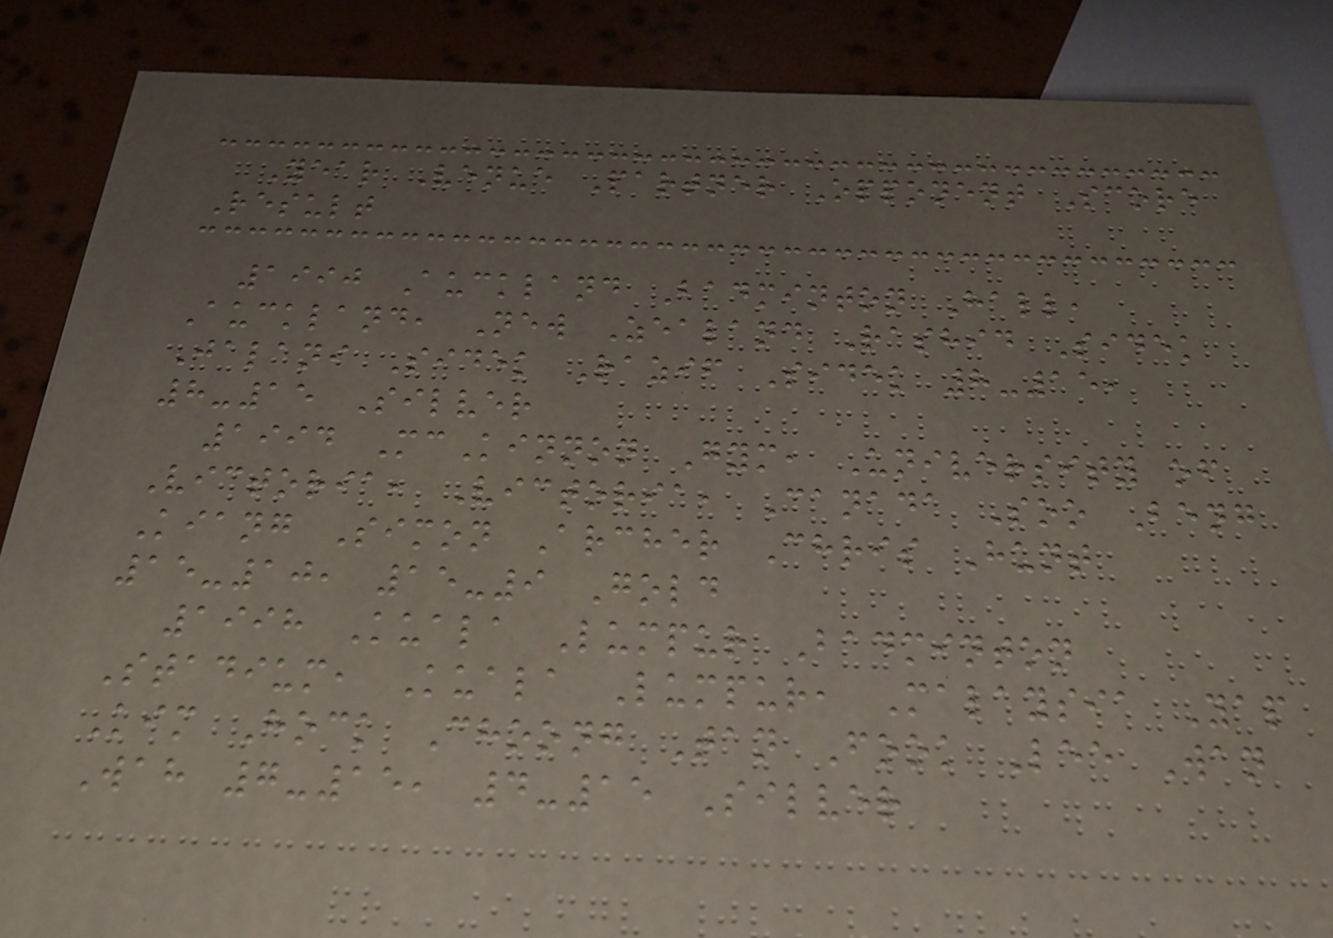Year Venue Partner Opponent Score
Result
1990 Auckland Badminton Hall,
Auckland, New Zealand Rashid Sidek
Jalani Sidek Razif Sidek 8-15,
8-15 Silver
1994 McKinnon Gym, University of
Victoria, Victoria, Canada Soo Beng
Kiang Simon Archer Chris Hunt
15-10, 15-9 Gold
1998 Kuala Lumpur Badminton
Stadium, Kuala Lumpur, Malaysia Yap
Kim Hock Choong Tan Fook Lee Wan
Wah 7-15, 4-15 Silver
